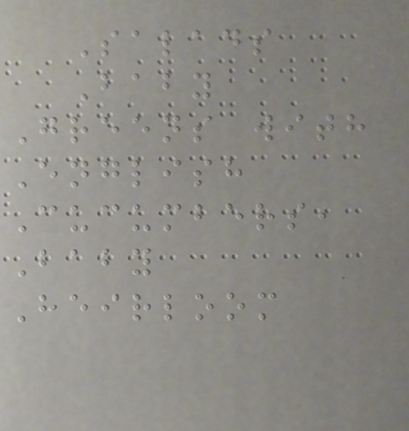Salads
Baby
Greens with
English
Cucumbers,
Baby
Heirloom
